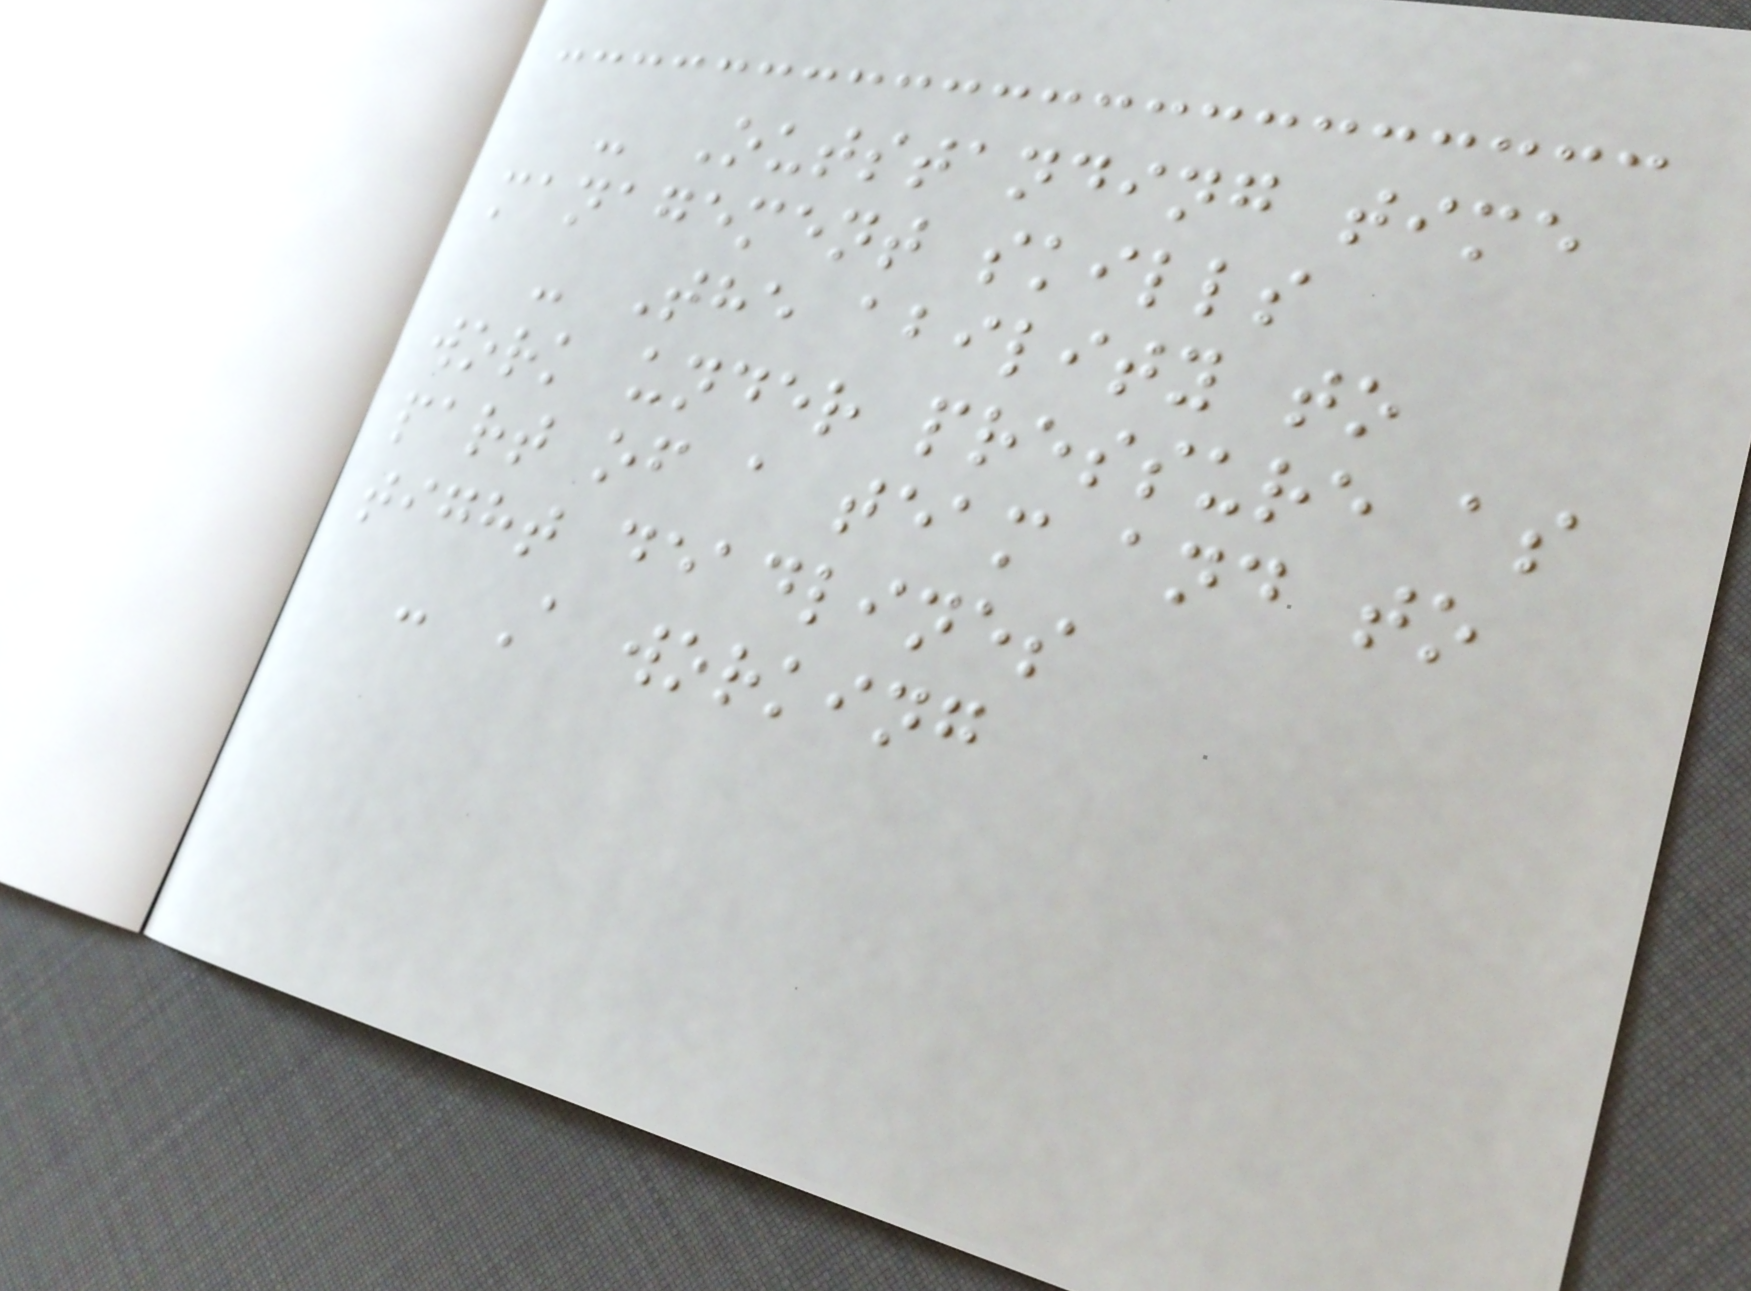- Outstanding time
management skills
- The ability to
work under pressure as
part of a team and to
tight deadlines
- A working
